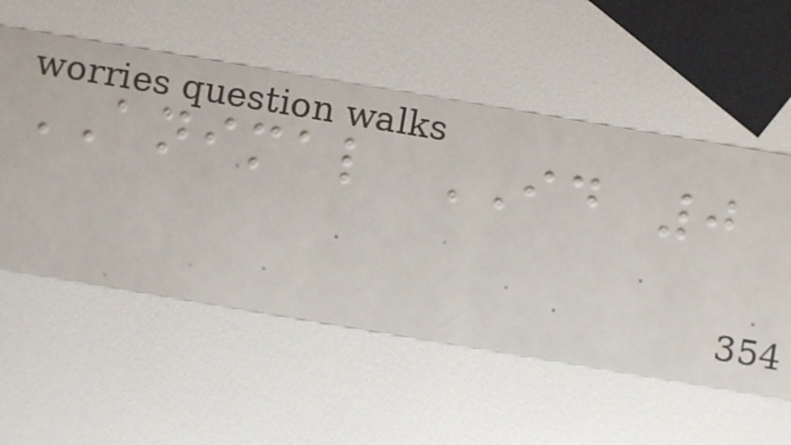ANIMAL ID 0
